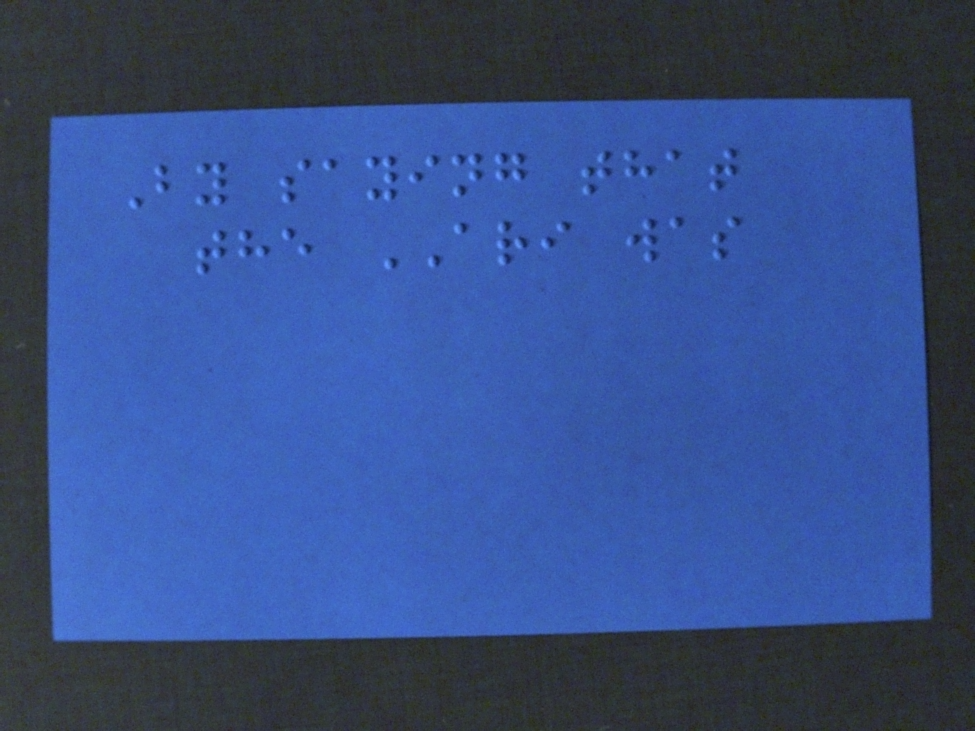By saying that
the ARI was
